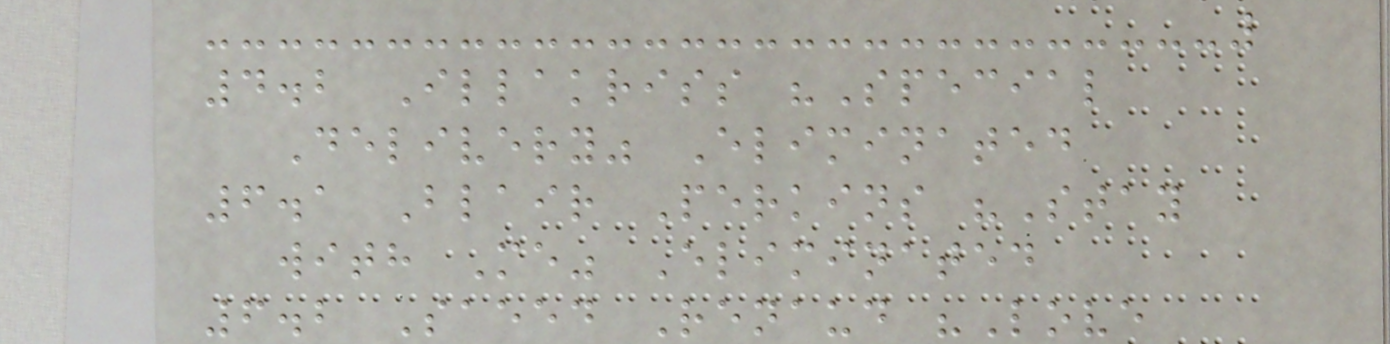4.2 Illakriss "Special
Delivery" Eliminated
6.1 Blair Perkins "Stay
with Me" Eliminated
6.2 Saeed Renaud "Love
